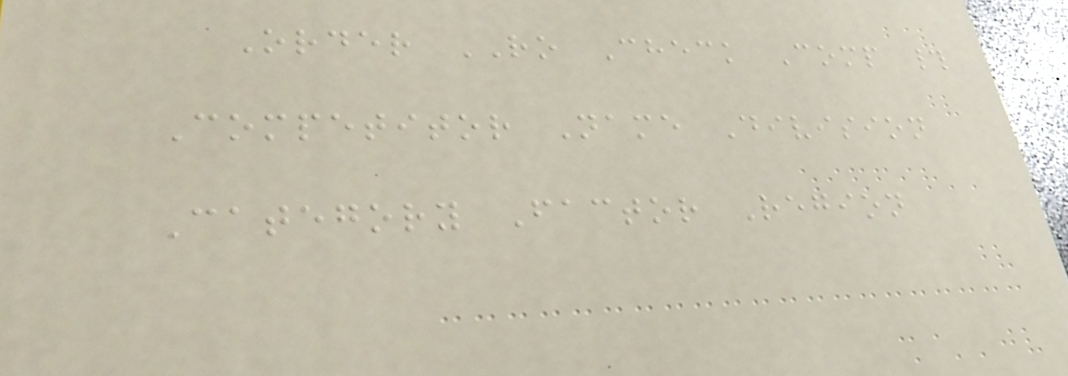Order RO Check Comp #
Competitor Name Division
Category Factor Region
